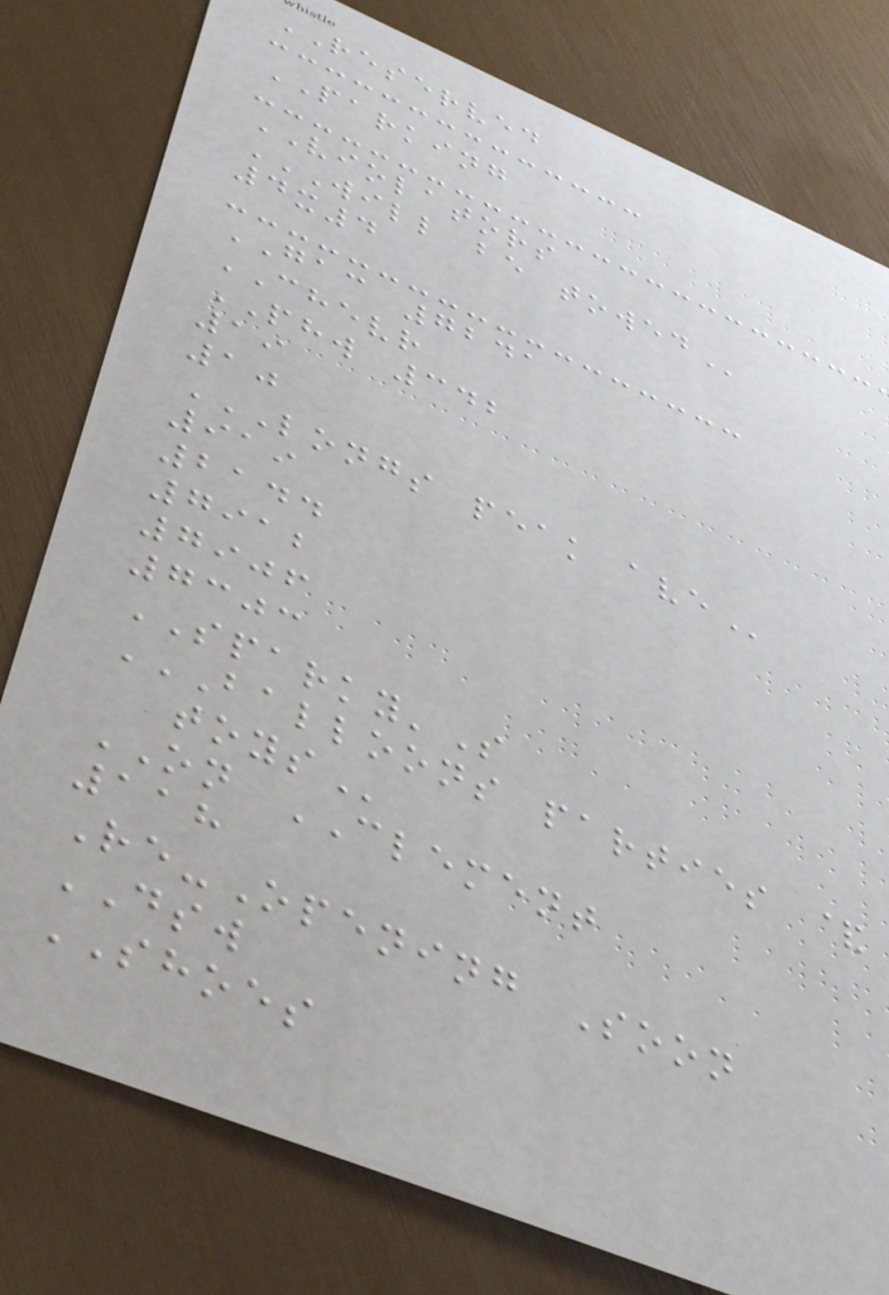RESERVED
PARKING
VIOLATORS
WILL BE TOWED
4x4
GAC 7241
CHEVR
PHW 342
19
10
LONGS PEAK AVE
919
2144
7912
7906
7303
SPARKY'S
BALLOONS PARTIES &
TOYS
ON CLEMENT
118
Re-Opening Soon
DSW
SHOES
